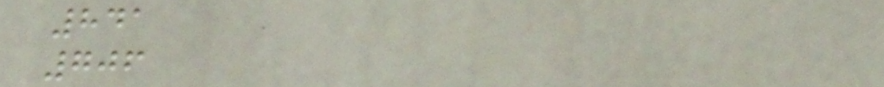841
706
